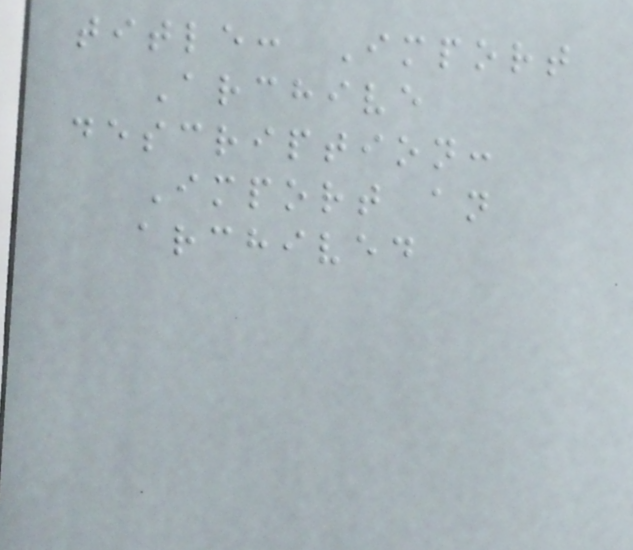title: Import
Archive
description:
Import an
archived
